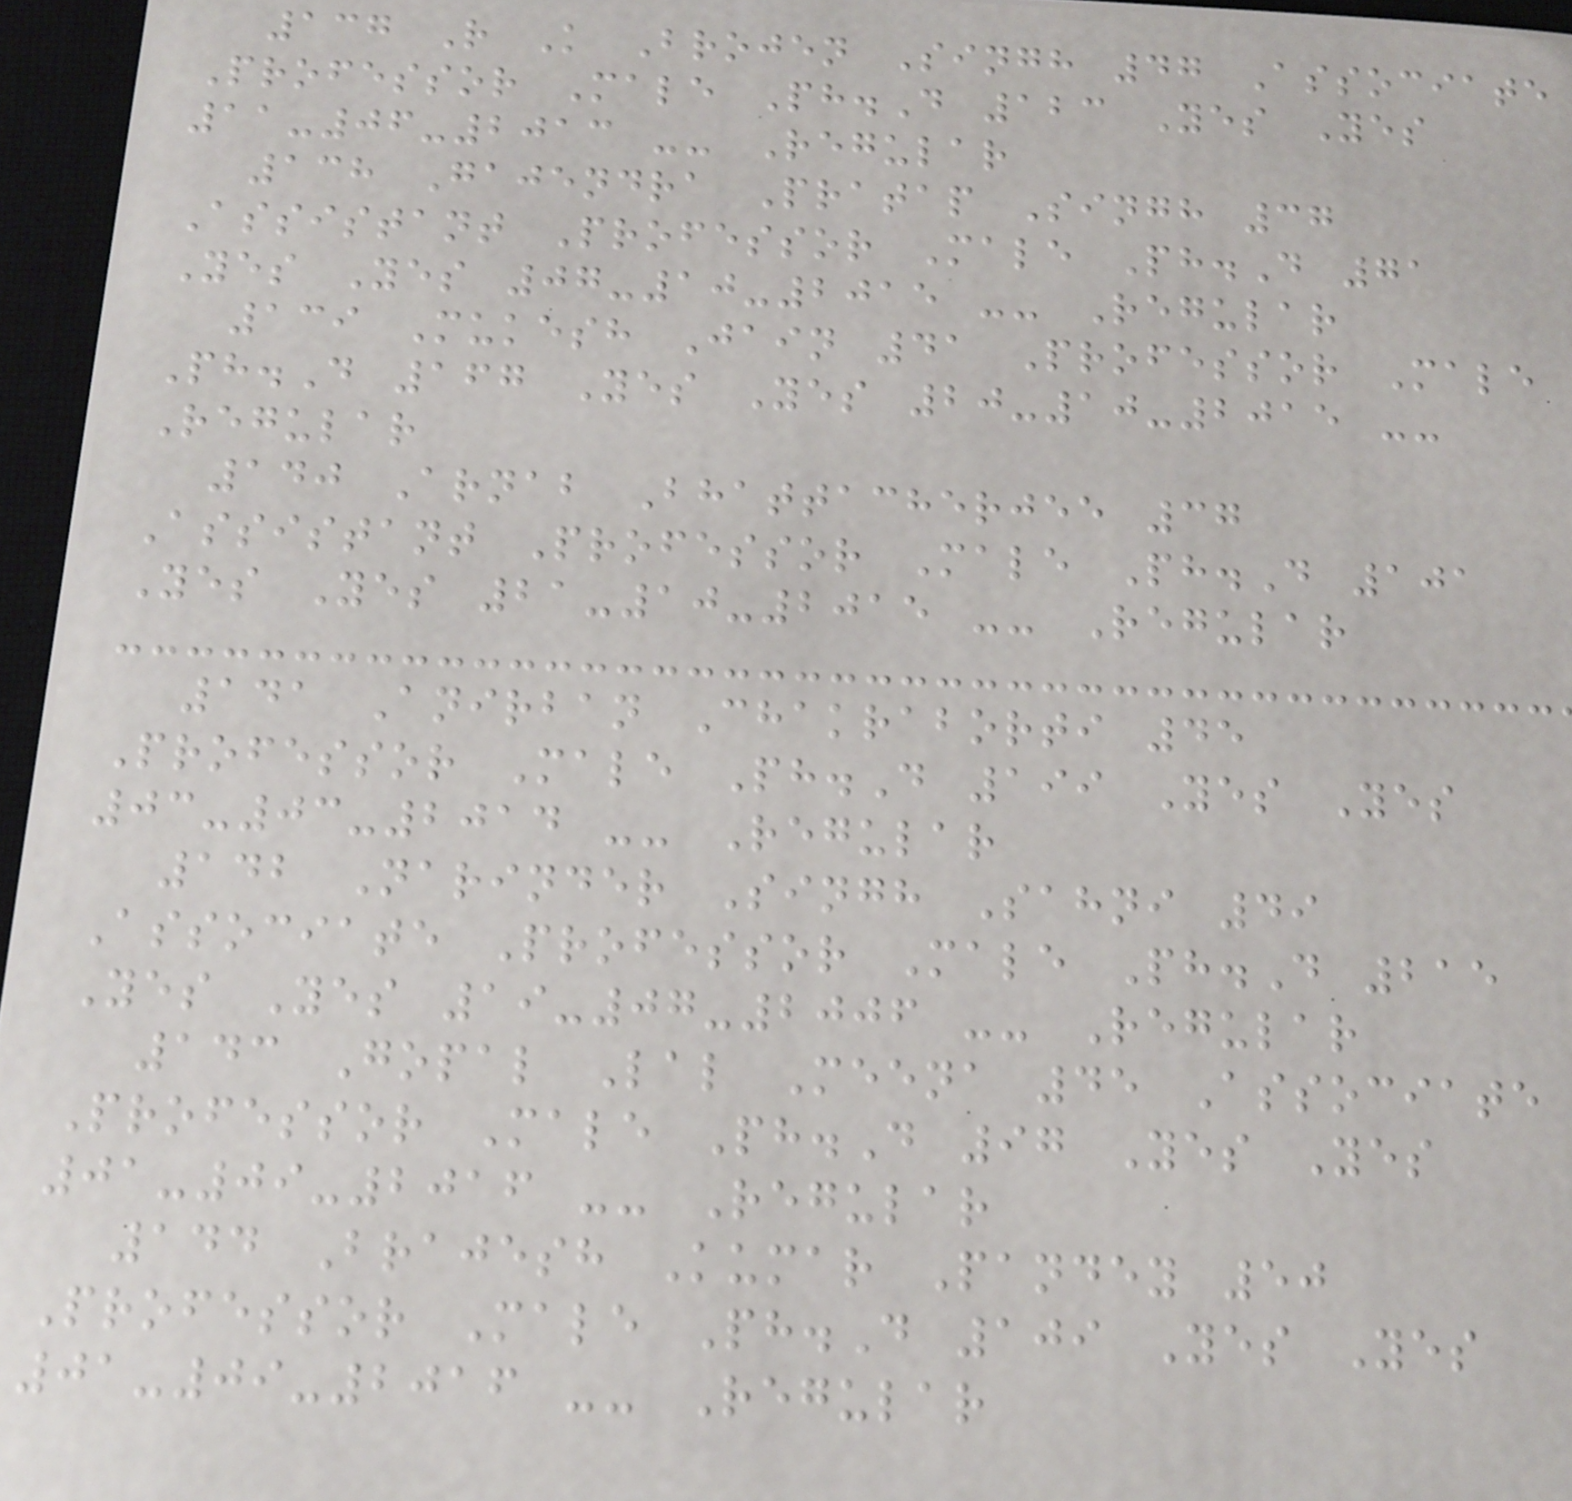137 R K Brojen Singh 47 Associate
Professor Male Ph.D 123 Yes Yes
11-06-2013 -- Regular
138 Gajendra Pratap Singh 37
Assistant Professor Male Ph.D 71
Yes Yes 07-10-2015 -- Regular
139 Mukesh Jain 41 Professor Male
Ph.D 167 Yes Yes 20-10-2015 --
Regular
140 Arnab Bhattacherjee 37
Assistant Professor Male Ph.D 101
Yes Yes 21-10-2015 -- Regular
141 Anirban Chakraborti 45
Professor Male Ph.D 199 Yes Yes
03-03-2014 -- Regular
142 Narinder Singh Sahni 49
Associate Professor Male Ph.D 215
Yes Yes 19-07-2006 -- Regular
143 Gopal Lal Meena 45 Associate
Professor Male Ph.D 97 Yes Yes
01-09-2016 -- Regular
144 Brajesh Kumar Pandey 50
Professor Male Ph.D 109 Yes Yes
01-09-2016 -- Regular
